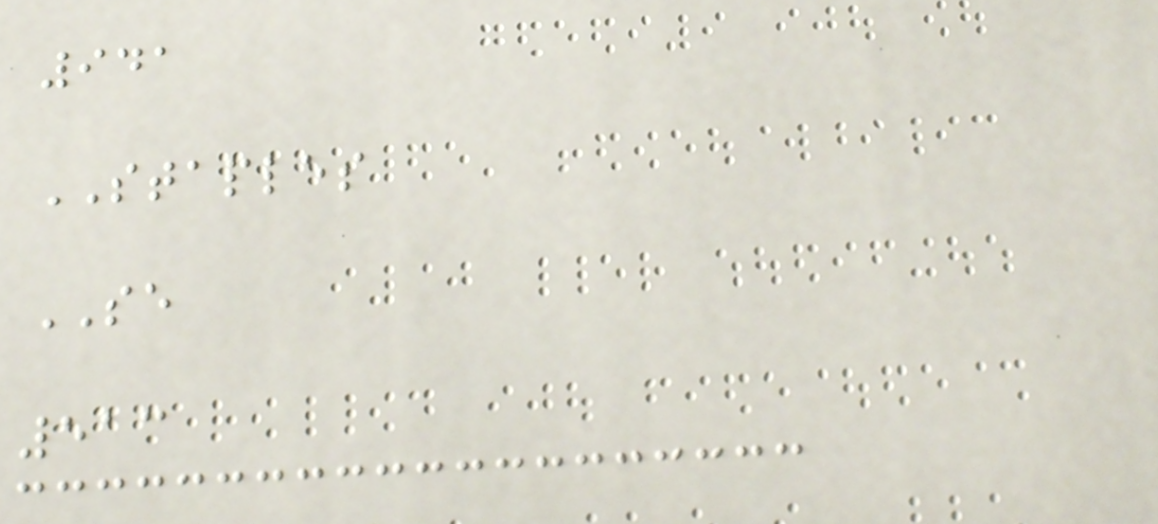941
STAPLES
SE
513
